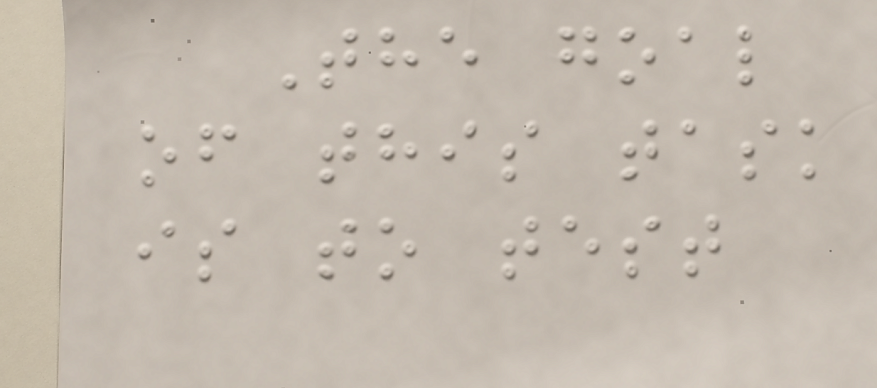The goal
of this task
is to test
